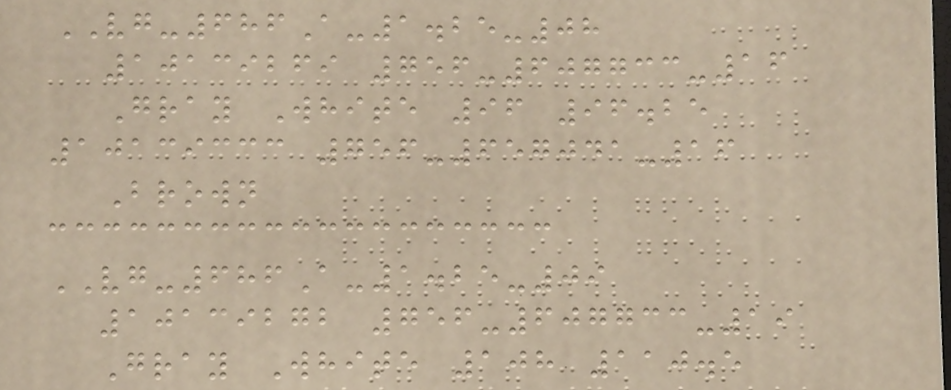VG-686A-1.25-08
10139269 756-607733-16
Gray White 96 96.25
10139333 756-657041-16
Brown
VG-686A-1.25-09
10139272 756-607733-19
Gray White 108 110.5
